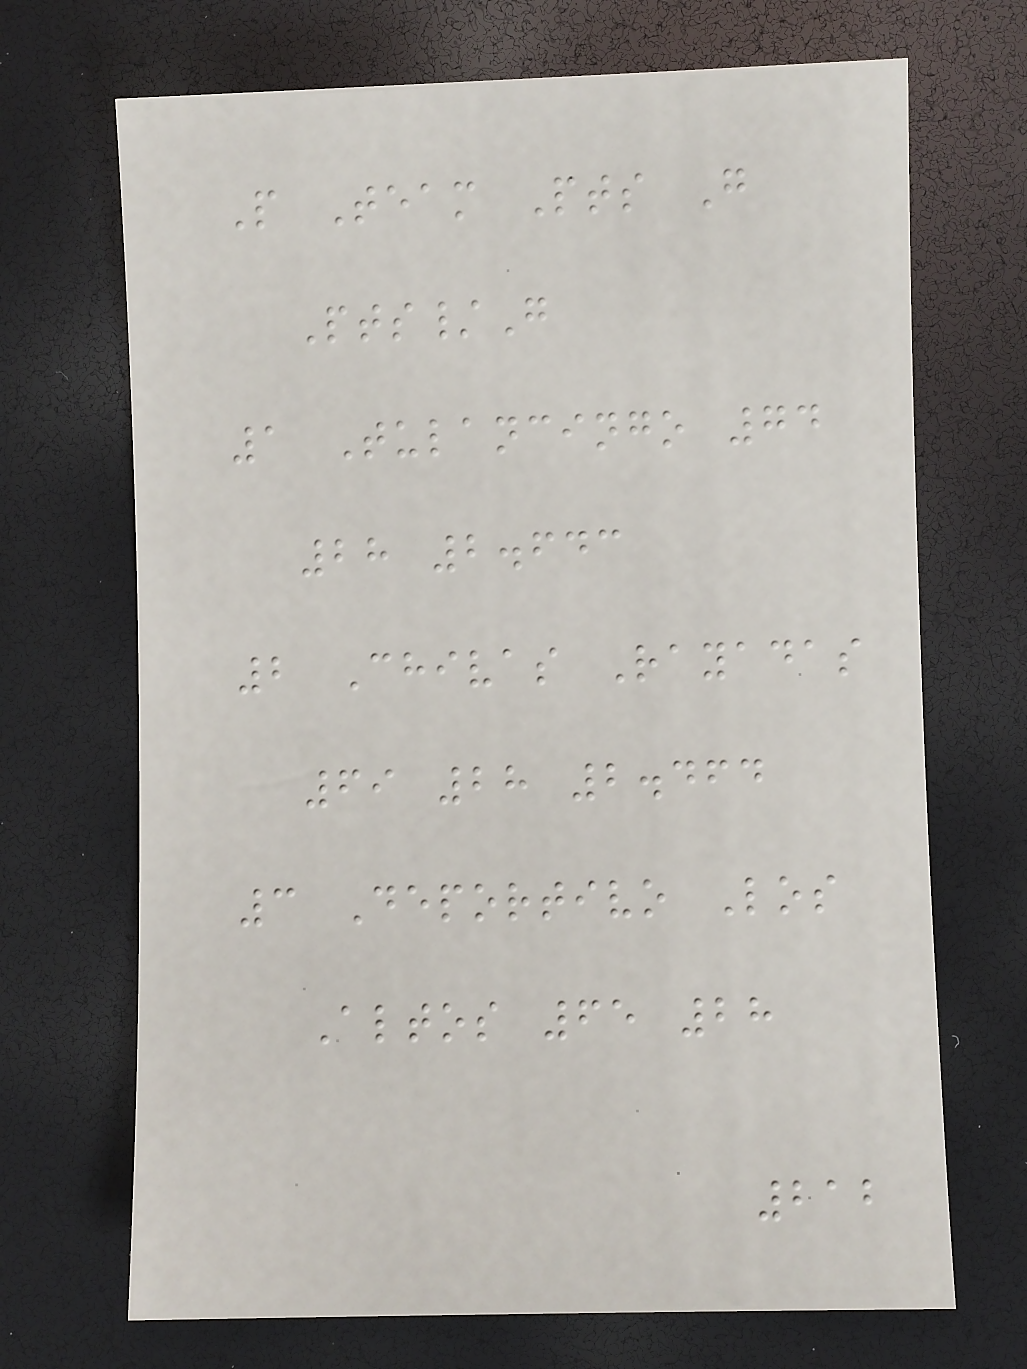P Team Pts G
Pts/G
1 Tulancingo 74
28 2.643
2 Chivas Rayadas
69 28 2.464
3 Deportivo Los
Altos 65 28
212
